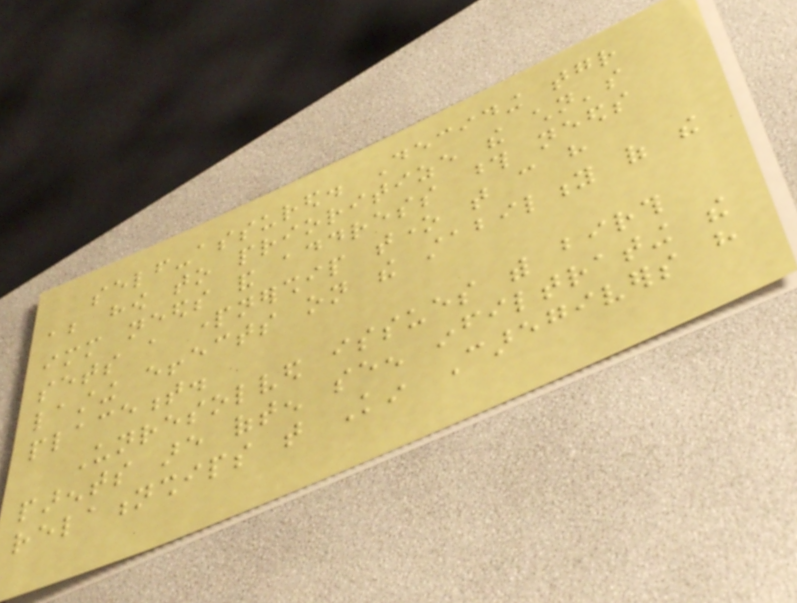self-assured. Deciding together
about how to prioritize the children's
immediate needs and address those needs
sets a partnership tone that can have
lasting effects on the stability of the
placement.
Unresolved issues with birth
parents are often seen infiltrating the
relationships that Kin Caregivers have
